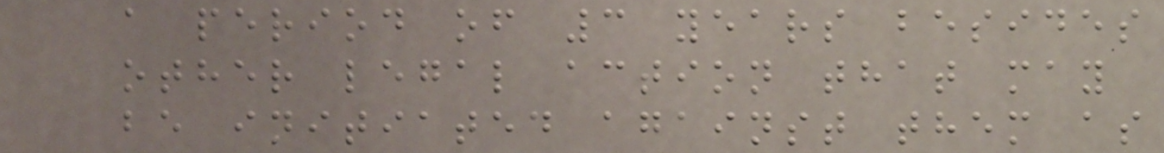a period of 3 years besides
other legal action that may
be initiated against them as
